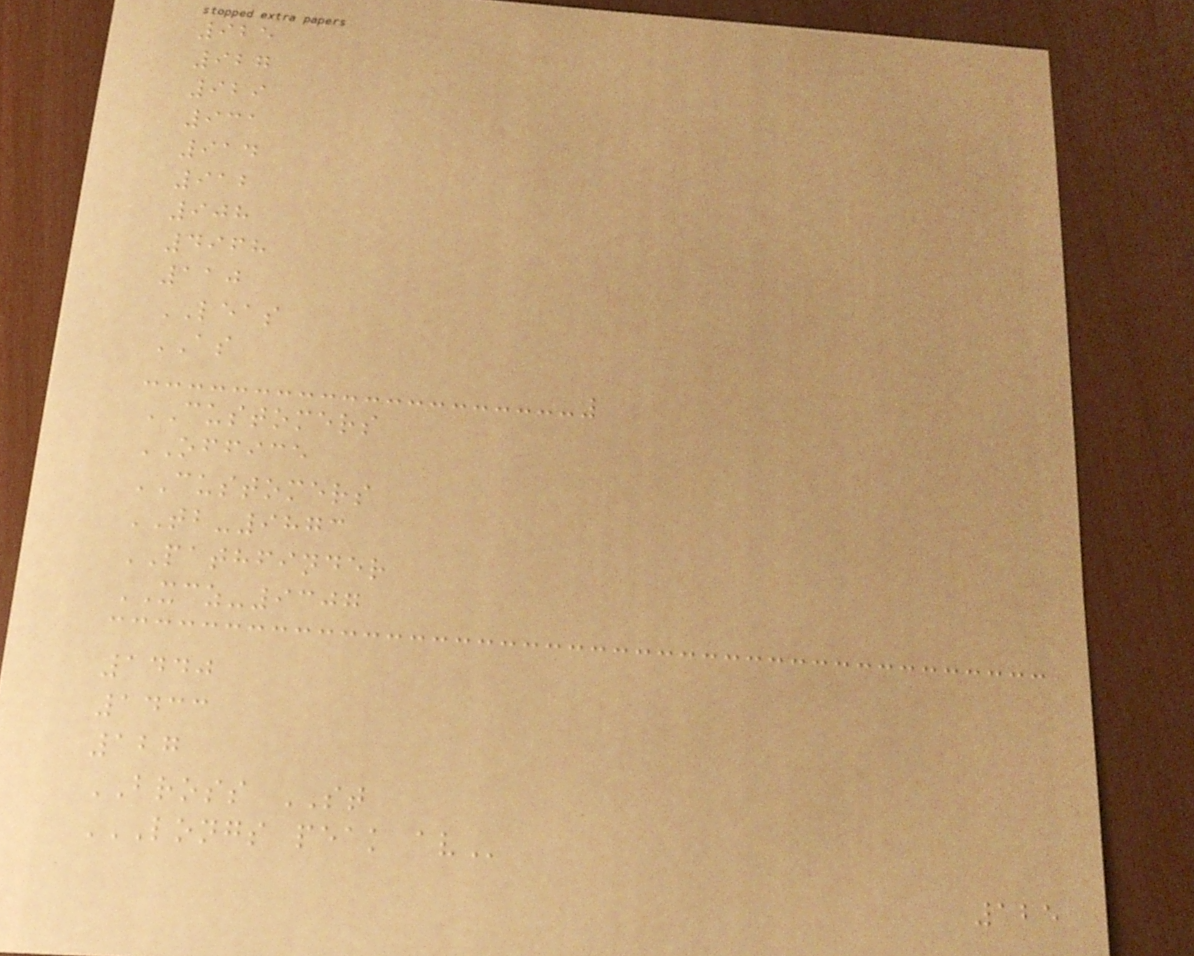925
927
929
931
914
912
908
4968
110
LEAS
AS
CUSTOMERS
OFFICE
CUSTOMERS
TB-9873
PATHFINDER
XCZ-9307
1440
1433
127
BROSS ST
LONGS PEAK AV
125
